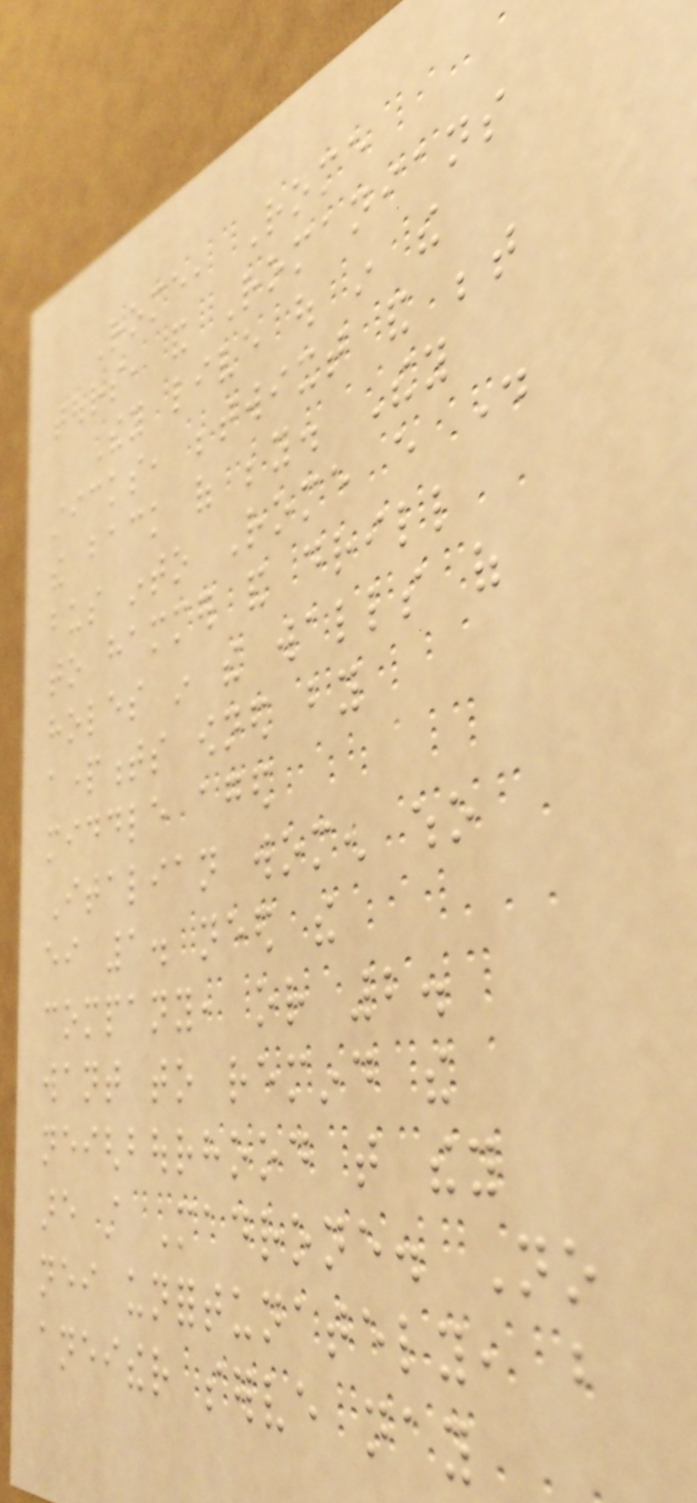Rome, Rome
tours, and Romanians
They live out in the
sticks, betwixt and between
the back of beyond. They
bus into Rome every day
to hammer and drill
holes in the walls of
apartments owned by
middle aged
Italian women who
either 1. need the
company, or 2.
want to remind the
neighbourhood that they
are still Madrone. No
neither unfortunately, but
aneither serve nay
